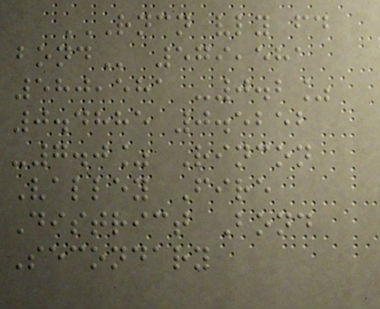RNCN VLY FD
BOND 579,581
580,581 -0.2%
0.4885 0.5252
-7.0% Rincon
Valley Fire
District Bond
Secondary
